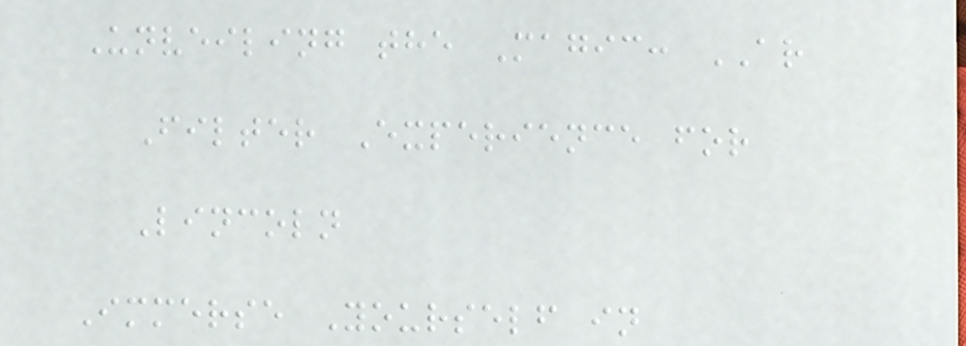Unveiling the Magic: AR
Filter Experience for
Lincoln
Immerse Yourself in
